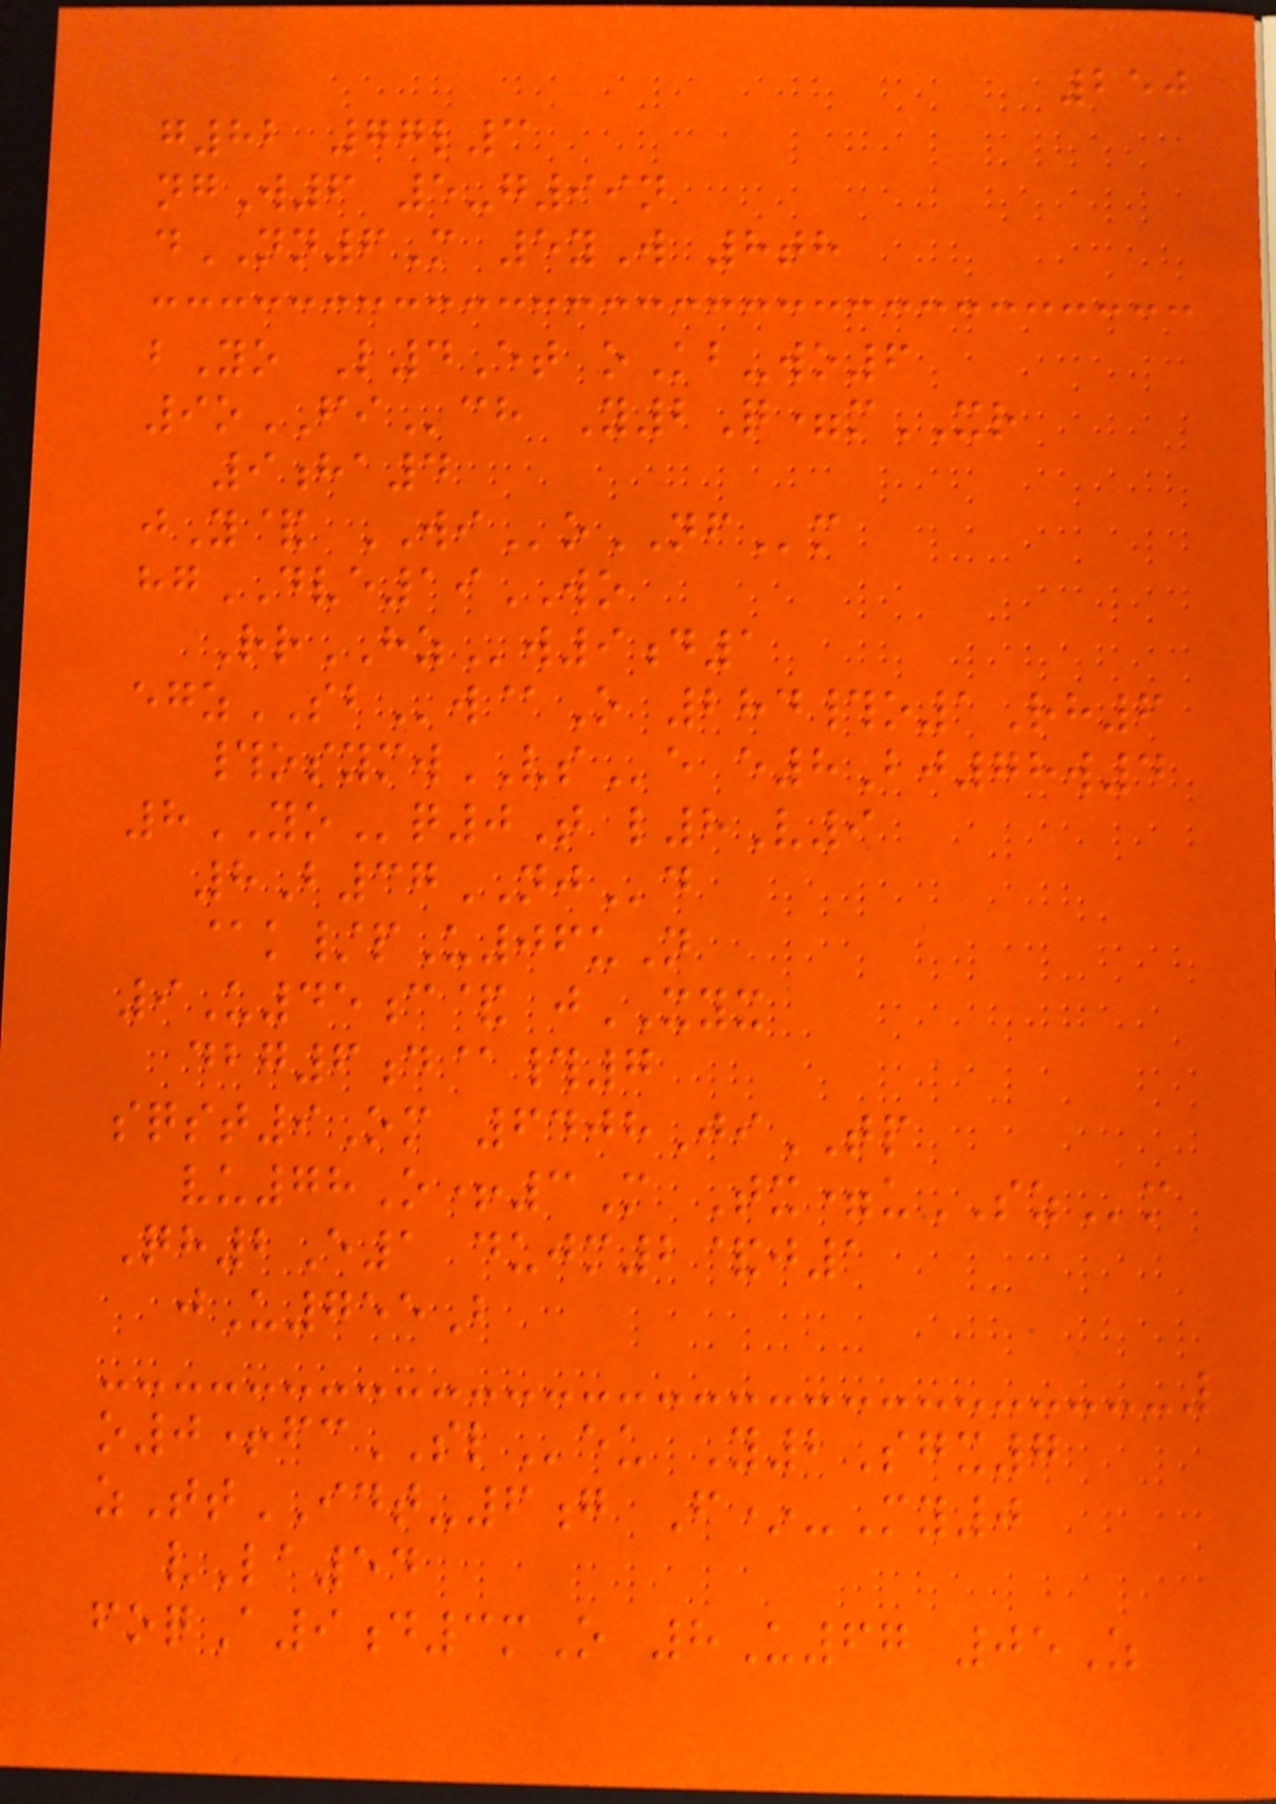250
g82 77l3
ngW6 5-g99n
dNN6M 5yW 8th
bYo L4Et oKb-wo6
9oFIch Y2Q=mXR
9ha4
jY& WIoNFm
hgDVE19WO
RrHZw9d1
egzSBw@O 284#o1Rh6
#osymwVSe e8Bj78w4
8YOq0T l8V9
8B37NJd
@k/pU06uN
9U45c& jXYX
dbg6d@#7
sqst9Om 6408JiTP
vu78O+3M Tx=uSZm
Qh2E1 dujm2&j1
jU755B
o0+fcSLeu Y2Sgx7
zTtIDT-6g F*-My0
vLa54
foqA9d3mO 8U67 05Z
